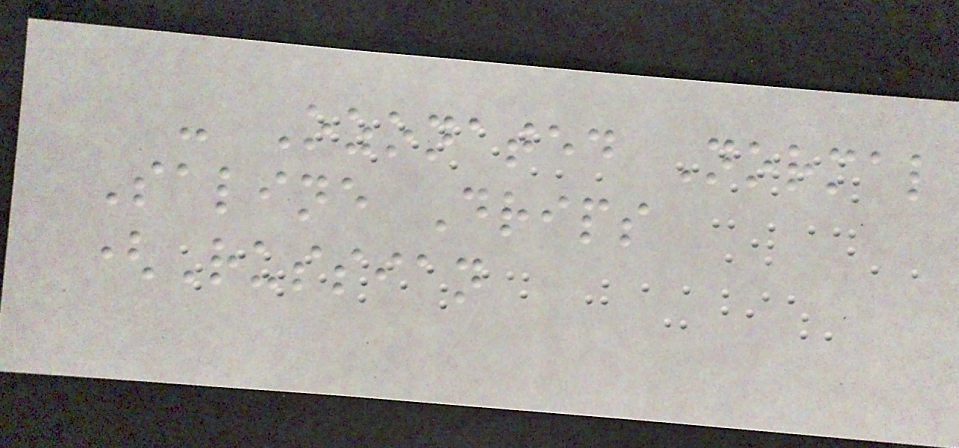- Ozonated Normal
Saline Drips
(Russian
